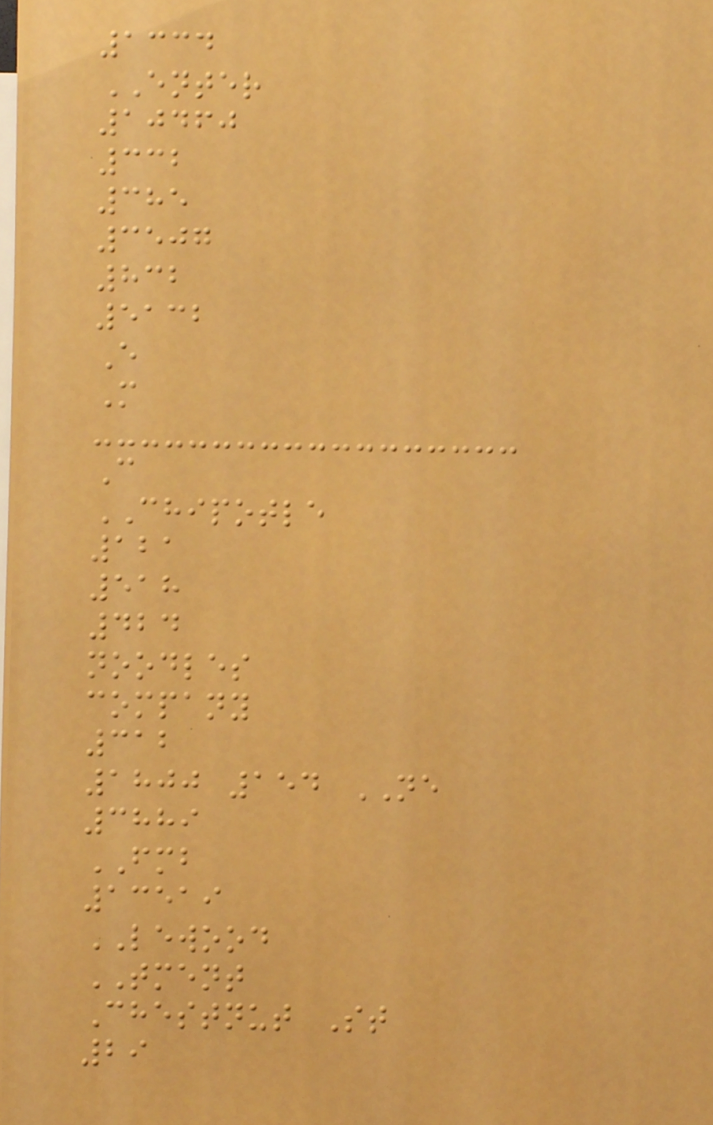1334
ENTER
10460
332
385
3507
832
5132
E
M
C
CHIPOTLE
121
518
424
noodles
company
312
1800 154 NE
3889
FMB
13519
LEWOOD
TMENT
Chestnut St
29
